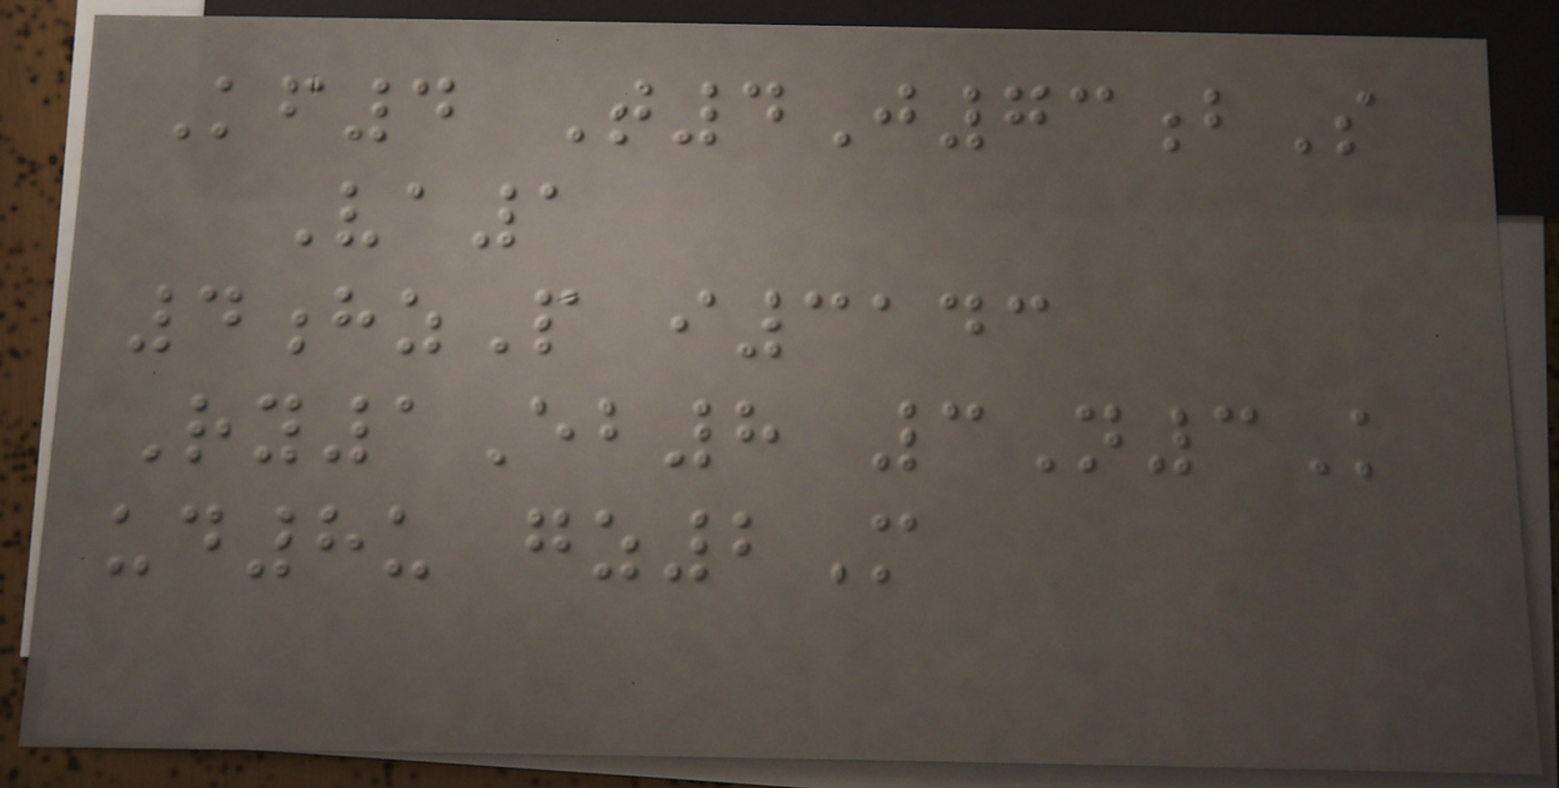Kf4 T4J73bS
Va1
4hzP i3143
Ry1Eb8 3N3K
ud8u gz2M
